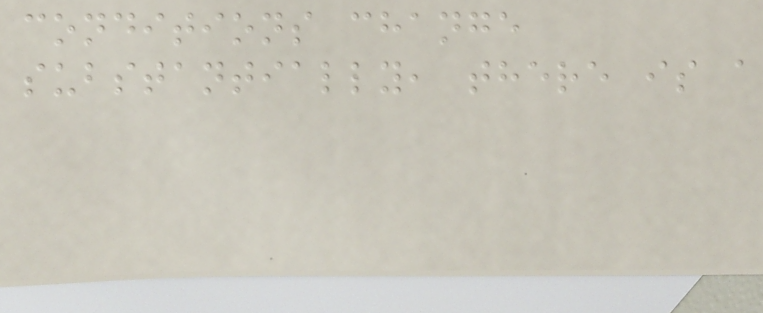conditions change
substantially, there is a
